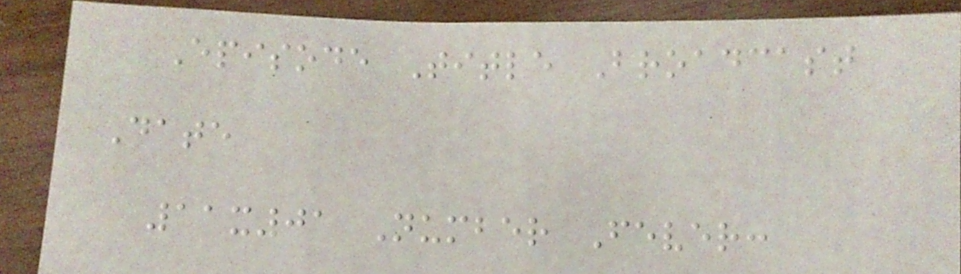Episode Title Broadcast
Date
11x01 Number Fever:
